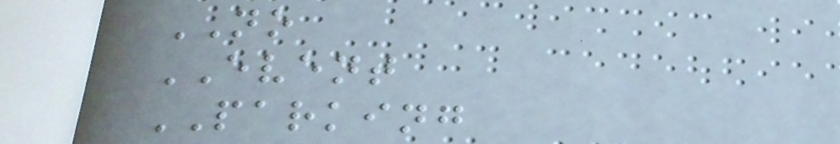NO
EVENT
PARKING
